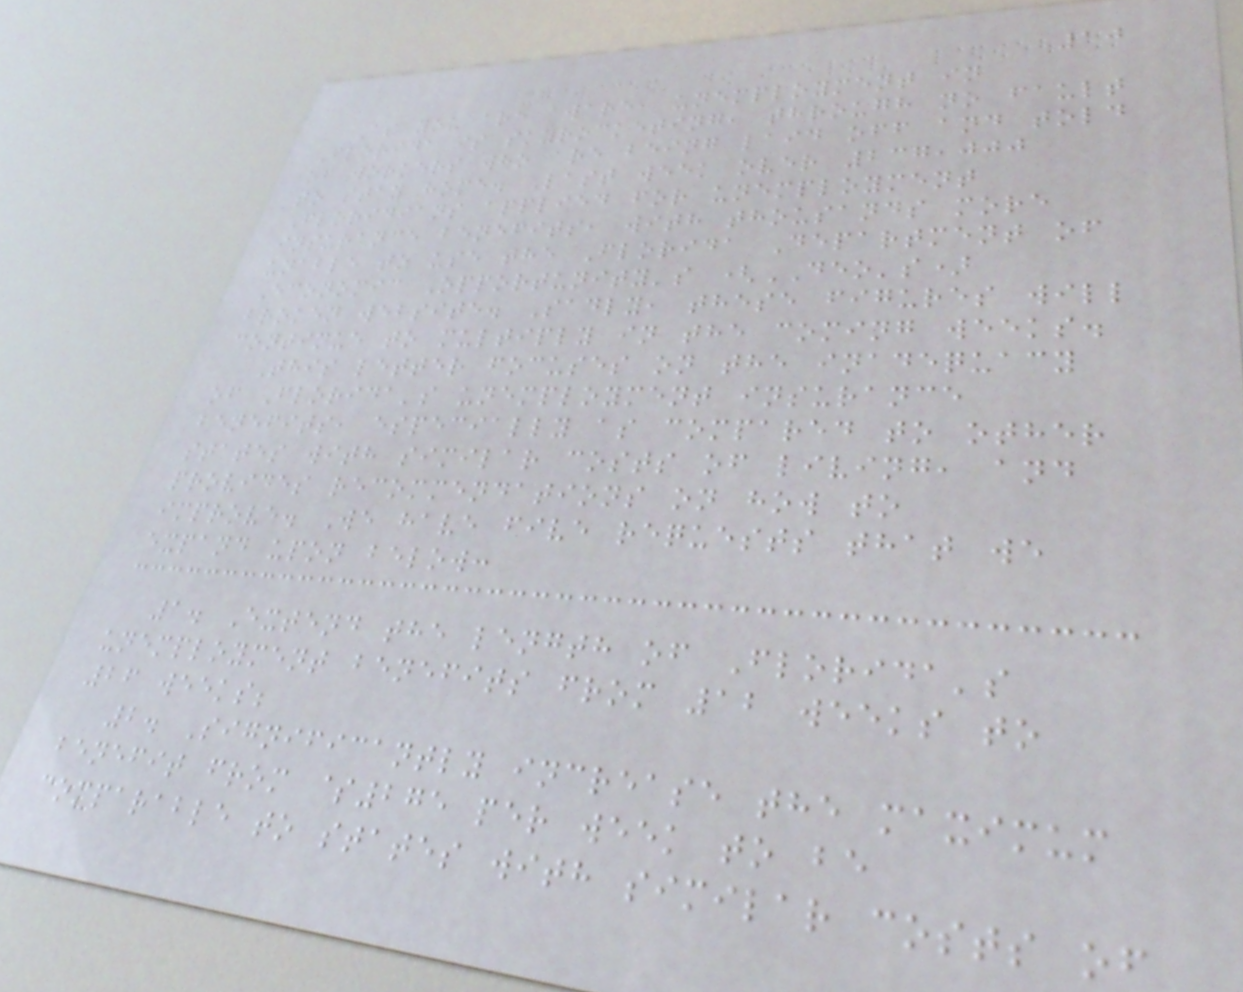10
As you are aware, unemployment in
Florida is skyrocketing, through no fault
of workers who are being laid off and told
to stay home. Last week over 237,000
Floridians applied for unemployment
insurance benefits, with thousands more
unable to use the Florida Department of
Economic Opportunity's (DEO's)
broken website. Sadly, these figures will
continue to multiply in the coming weeks.
This letter focuses on the inadequacy
of Florida's unemployment insurance
benefits, especially as compared to other
states with similar costs of living, and
provides recommendations on how to
improve. We have five requests that we
expand upon below:
1. Extend the length of Florida's
unemployment benefits from 12 weeks to
26 weeks;
2. Significantly increase the maximum
benefit from $275 per week to be
comparable to states with similar costs of
